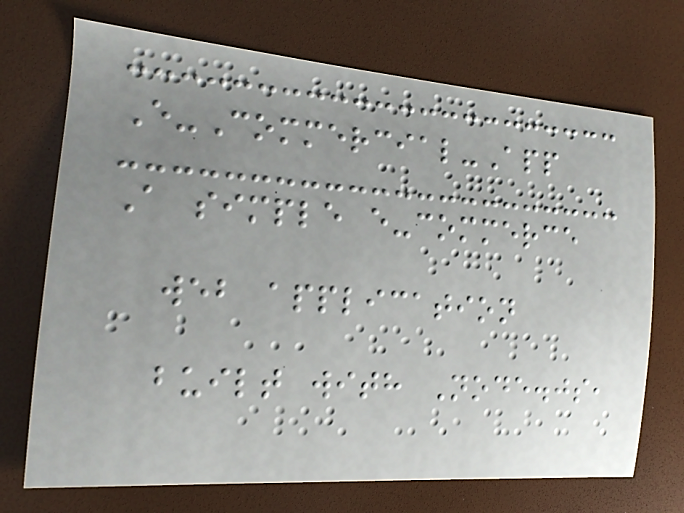E-Commercial-App
A simple e-commerce
web application
built with Node.js,
